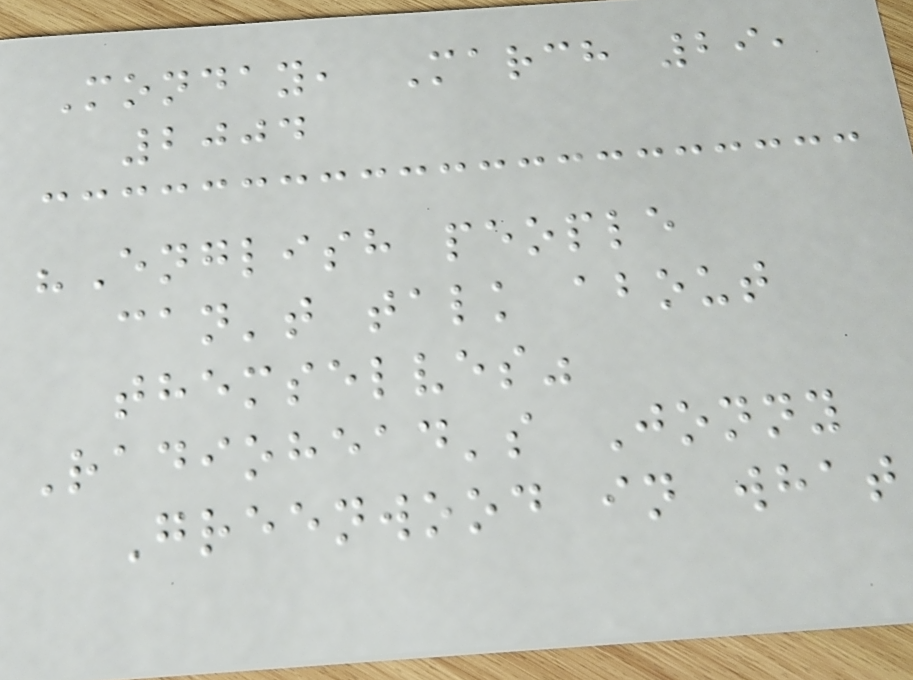Monday, March 29,
2004
"English people
can't talk about
themselves"
Radiohead's Jonny
Greenwood in what
